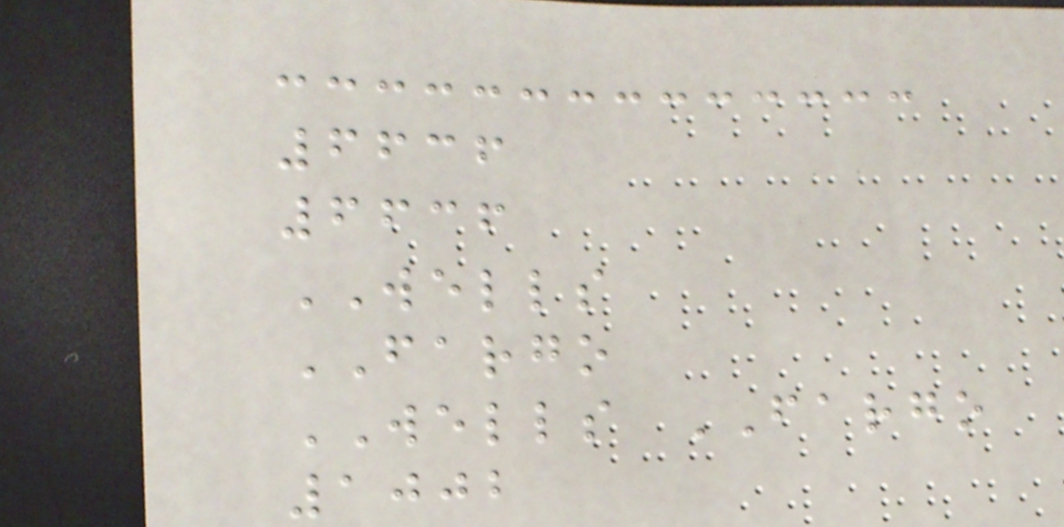6636
6636
WELLS
FARGO
WELLS FARGO
1002
